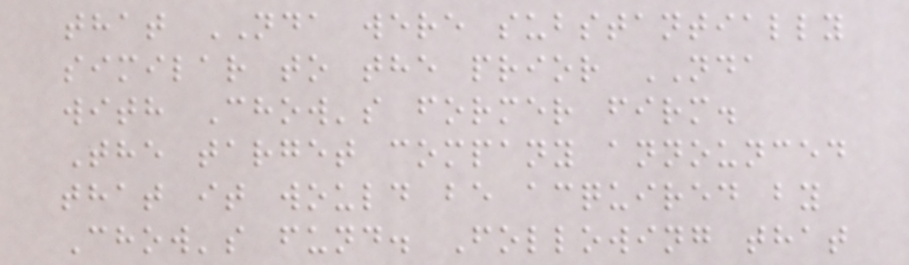that NDA were substantially
similar to the prior NDA
with Chow's former firm.
The target company announced
that it would be acquired by
Chow's fund. Following that
